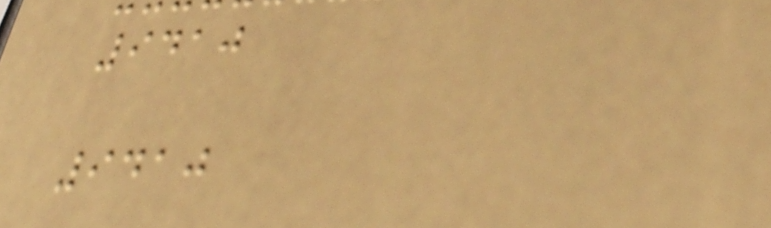9410
9410
